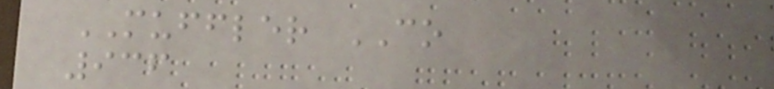MUFFLER CO
936
